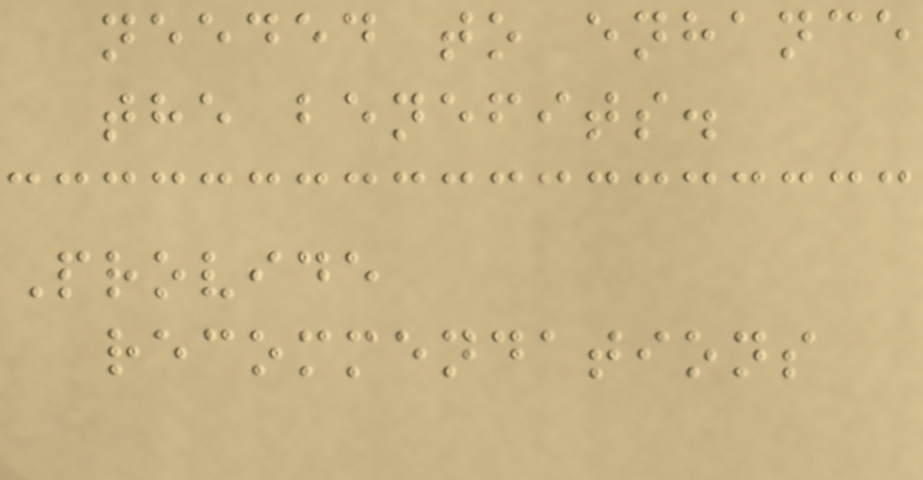needed to enhance
the benefits.
Provide
recommendations
